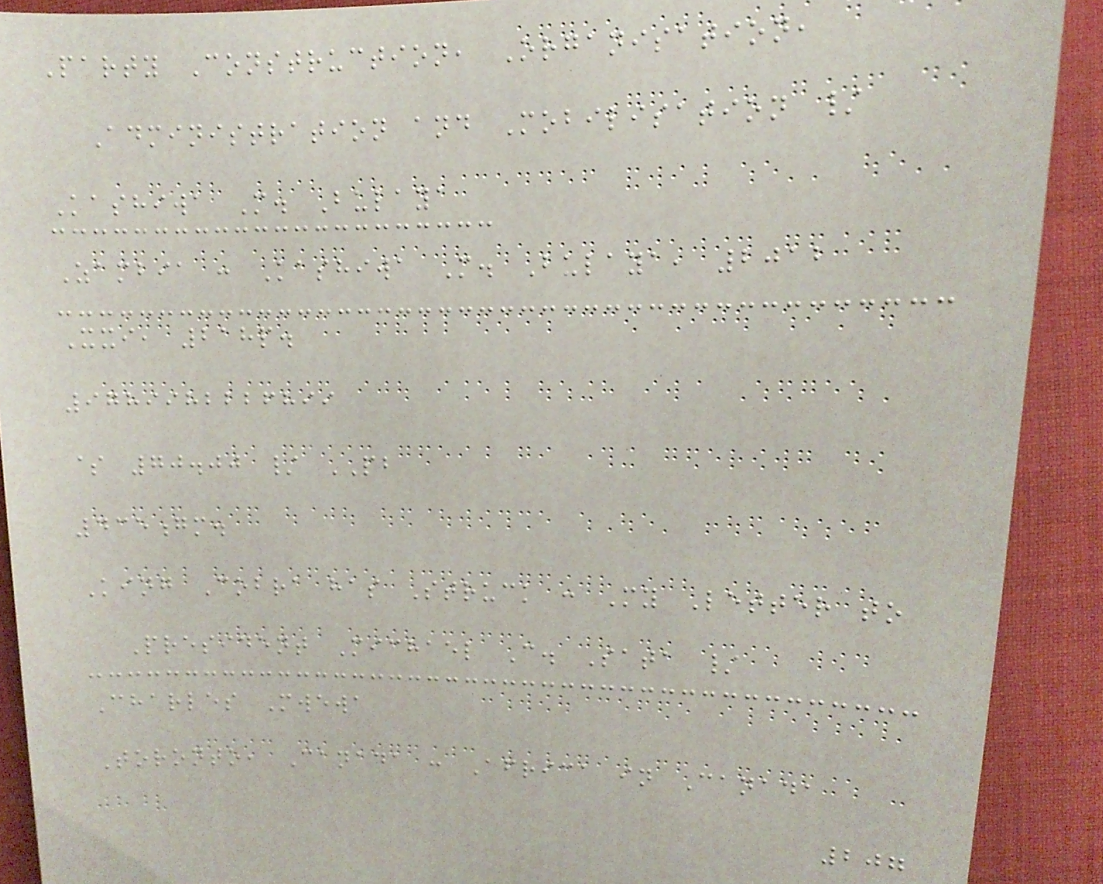Party Construction, Organisation,
Administration and Mobilisation /
Kashiwa M. Bulaya
Zambia : Kashiwa M. Bulaya, 2012
Xxi, 218p.
9789982226899
$ 70.00 / PB
435gm.
King Cobra has Struck : My Letter to
President Michael C. Sata /
Charles Mwewa
Toronto, Canada : Africa in Canada
207
